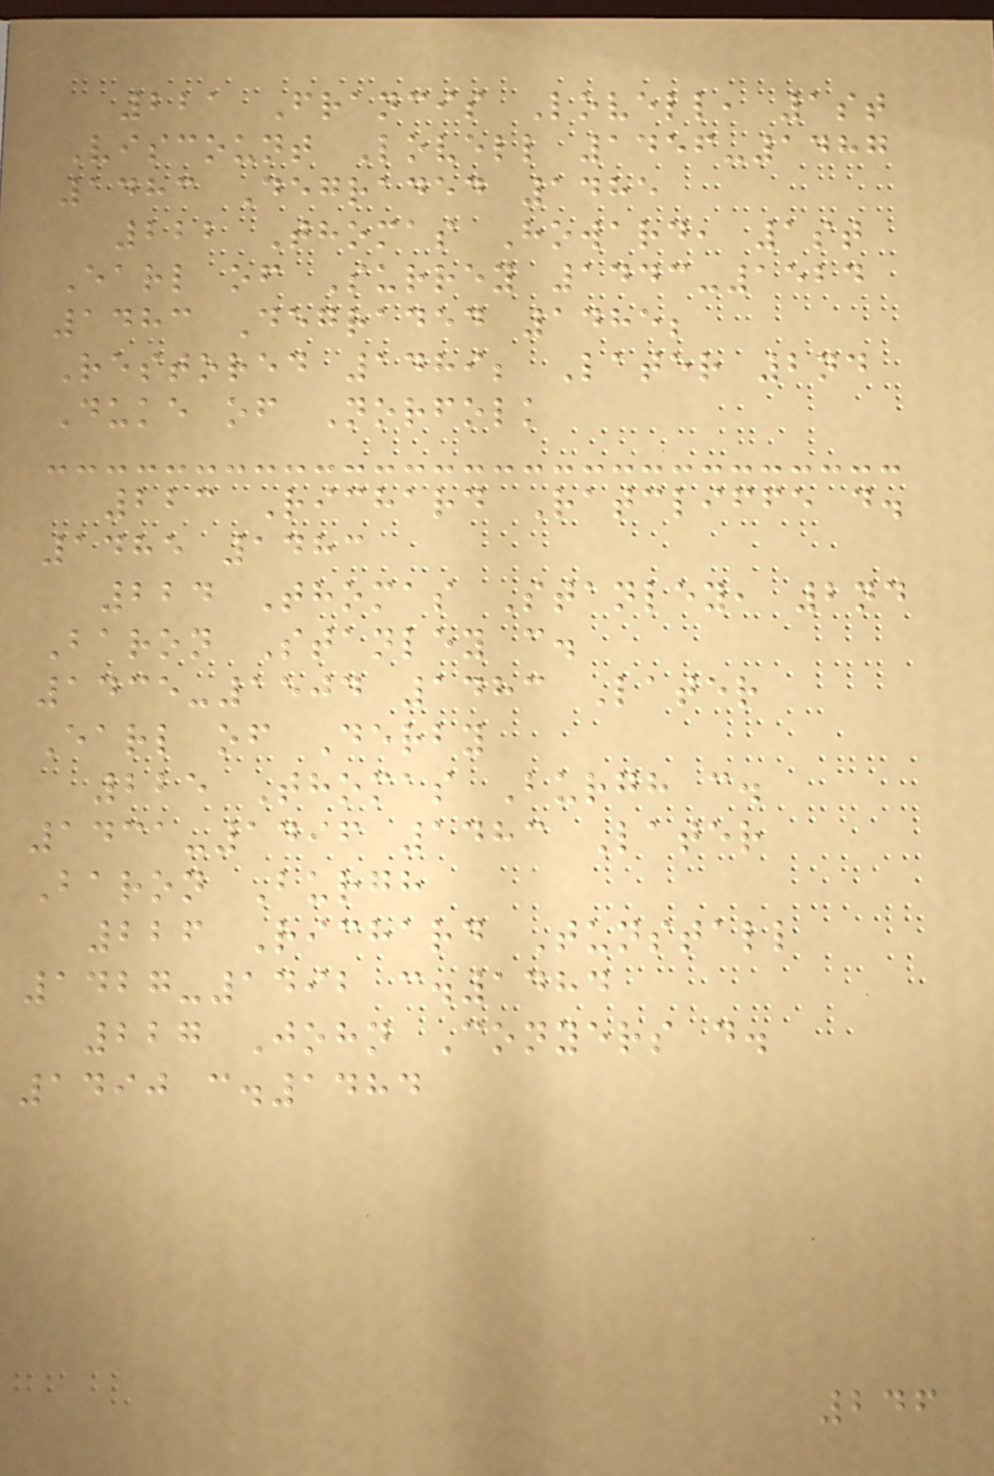221 Francis Lovell, 1st
Viscount Lovell 1456-1487
1483 Degraded 1485
222 Thomas Howard, 1st
Earl of Surrey 1443-1524
1483 Degraded 1485;
Restored 1489; Later 2nd
Duke of Norfolk
223 Richard Ratcliffe d.
1485 1483
224 Thomas Stanley, 2nd
Baron Stanley c.
1435-1504 1483 Later
Earl of Derby
225 Thomas Burgh c.
1431-1496 1483 Later
Baron Burgh
226 Richard Tunstall
1427-1492 c.1484
227 John Conyers d.
1490 c.1484
246
